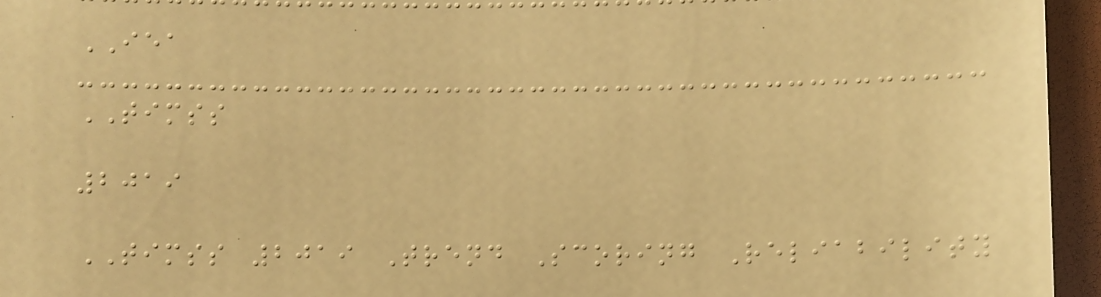IEA
TIMSS
2019
TIMSS 2019 Trend Scoring Reliability
